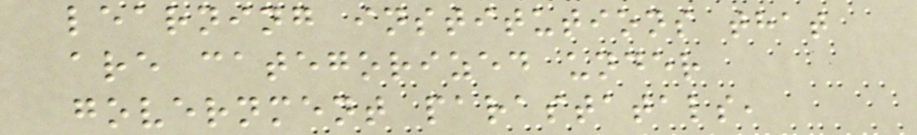learning institutions that
are categorized under
government parastatals,
